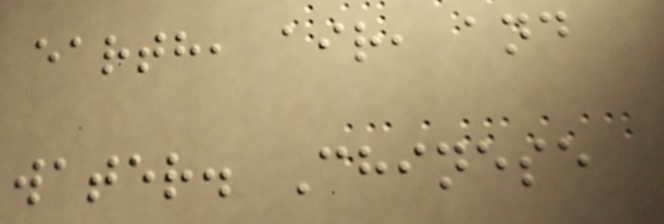earth, air, and
water. Chinese
